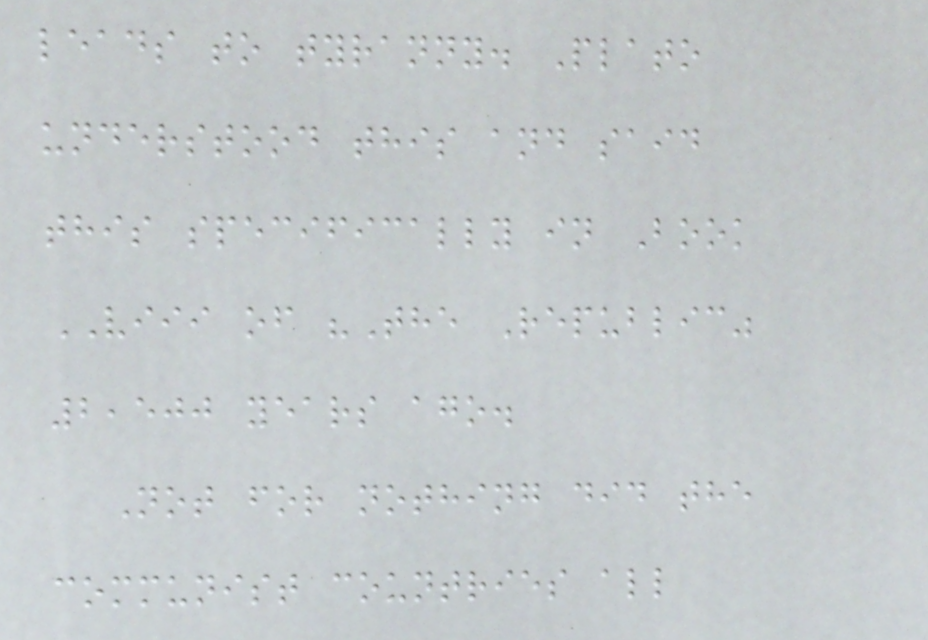leads to tyranny. Plato
understood this and said
this specifically in Book
VIII of "The Republic"
2,500 years ago.
Not for nothing did the
communist countries all
